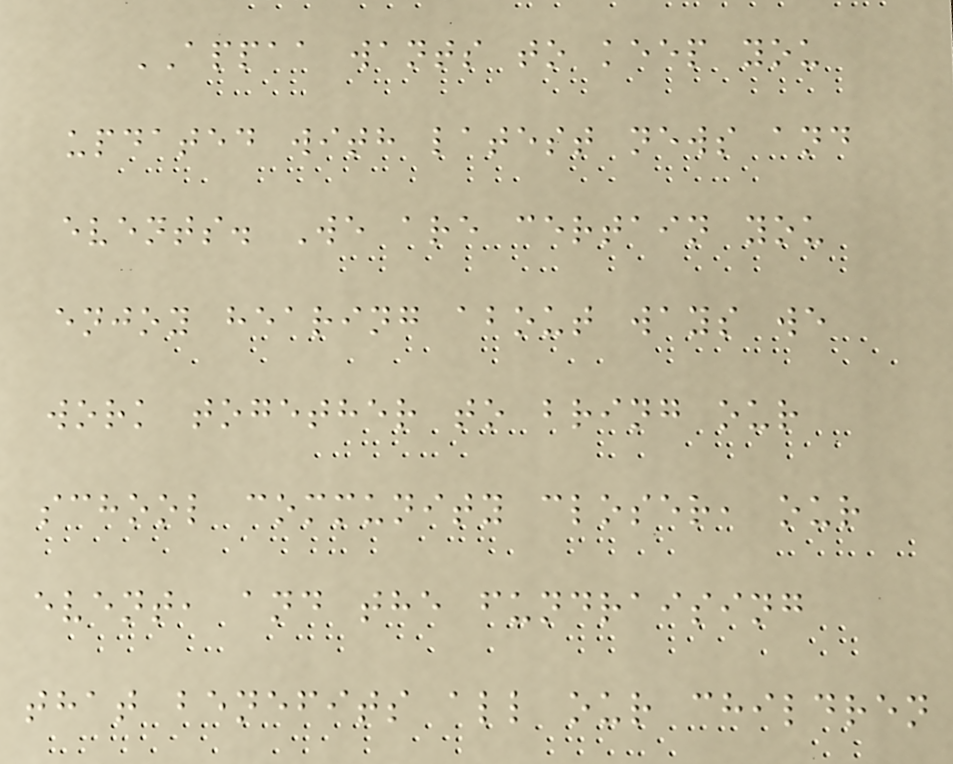APPAA wants to keep you
updated with latest news and
events. We are certain you
enjoy hearing about ways we
work together to bring our
school community closer, our
event, and the fundraising
that benefits all our children
